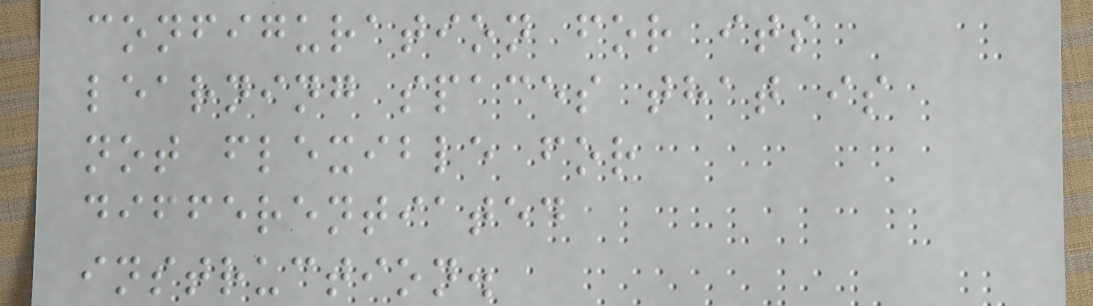configuration for its
learning spaces that is
not flexible for
differentiated
instruction.
